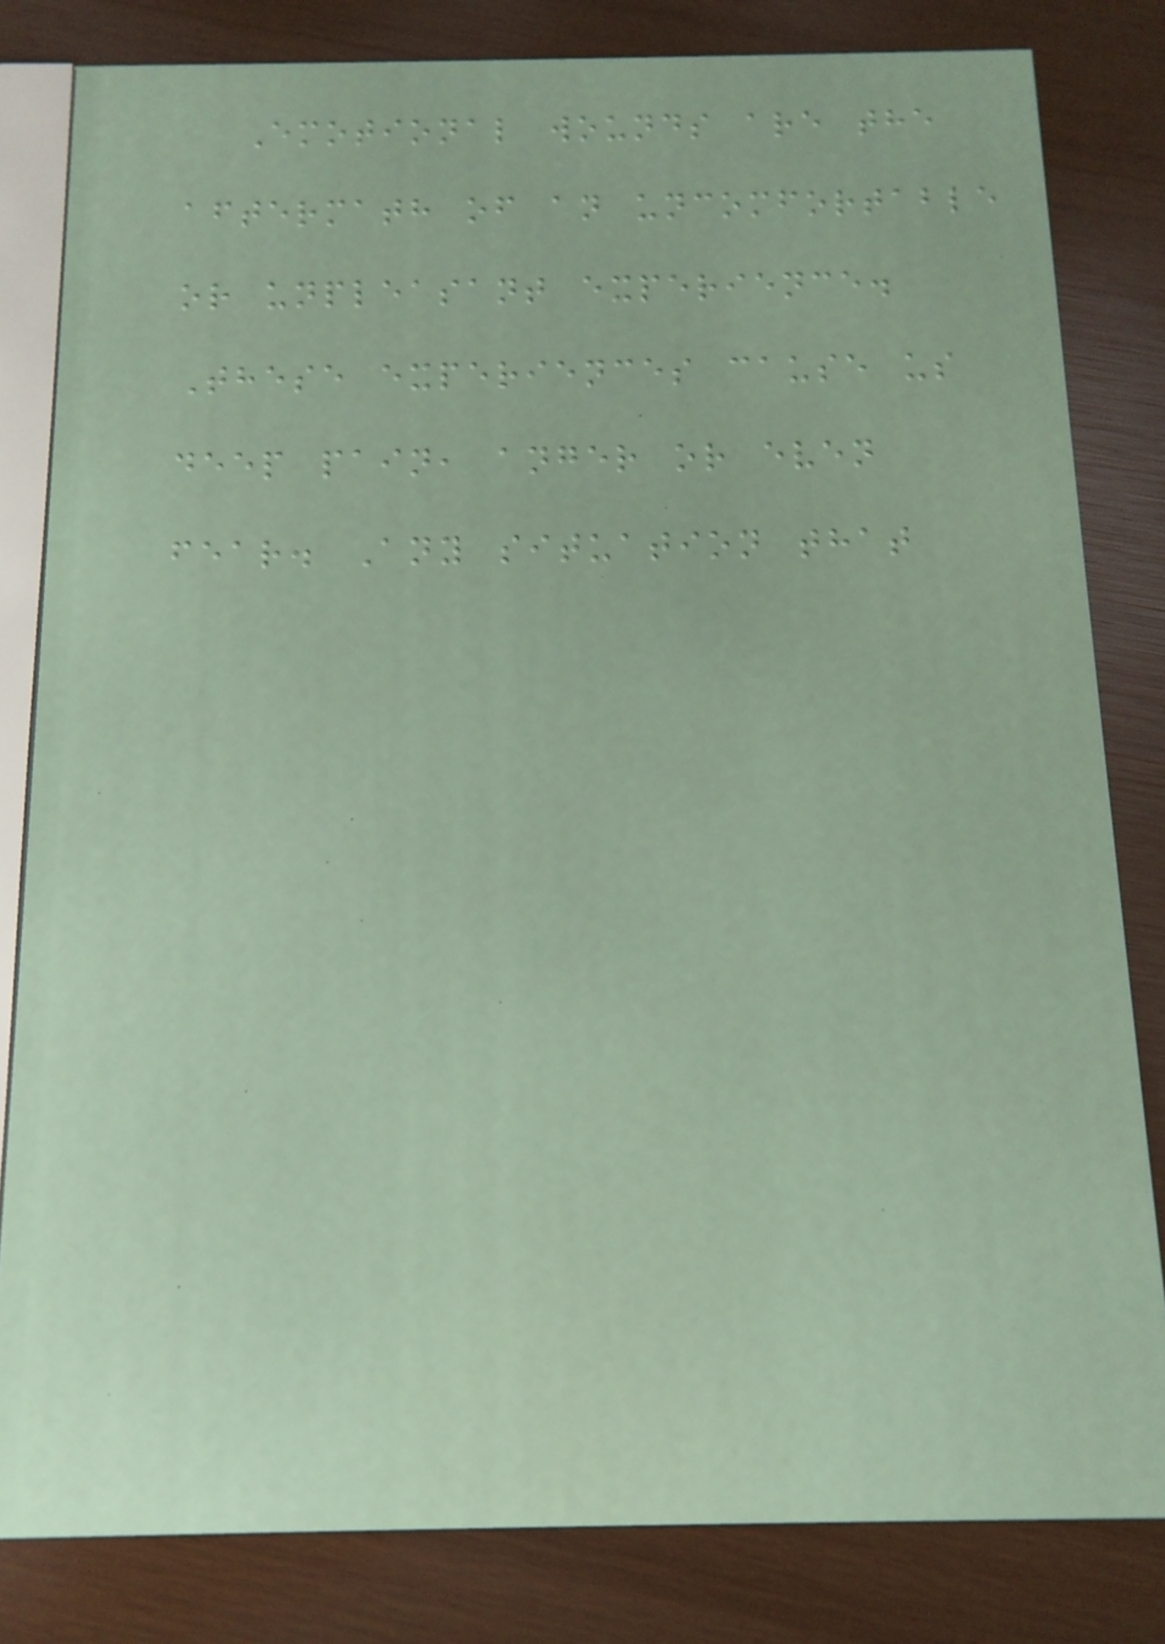Emotional wounds are the
aftermath of an uncomfortable
or unpleasant experience.
These experiences cause us
deep pain, anger or even
fear. Any situation that
